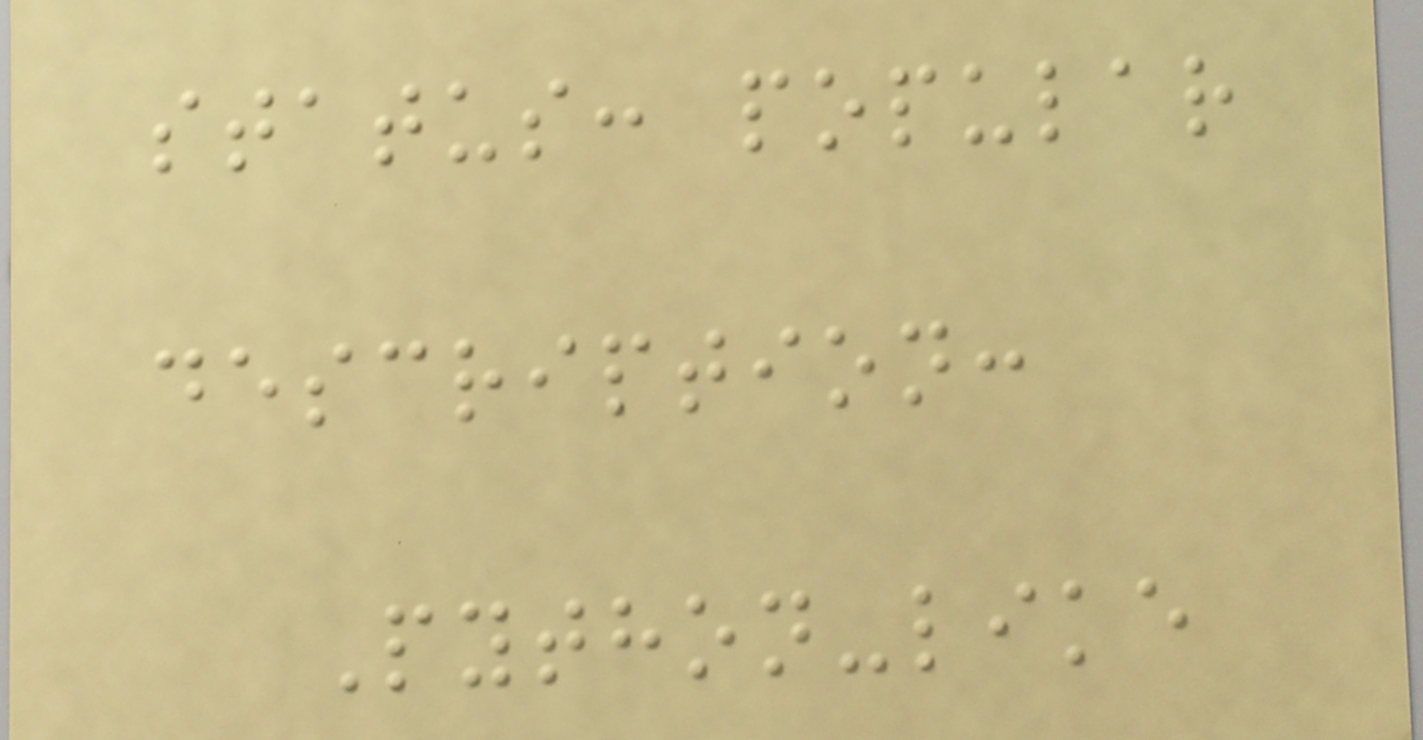status: popular
description:
Python-like
